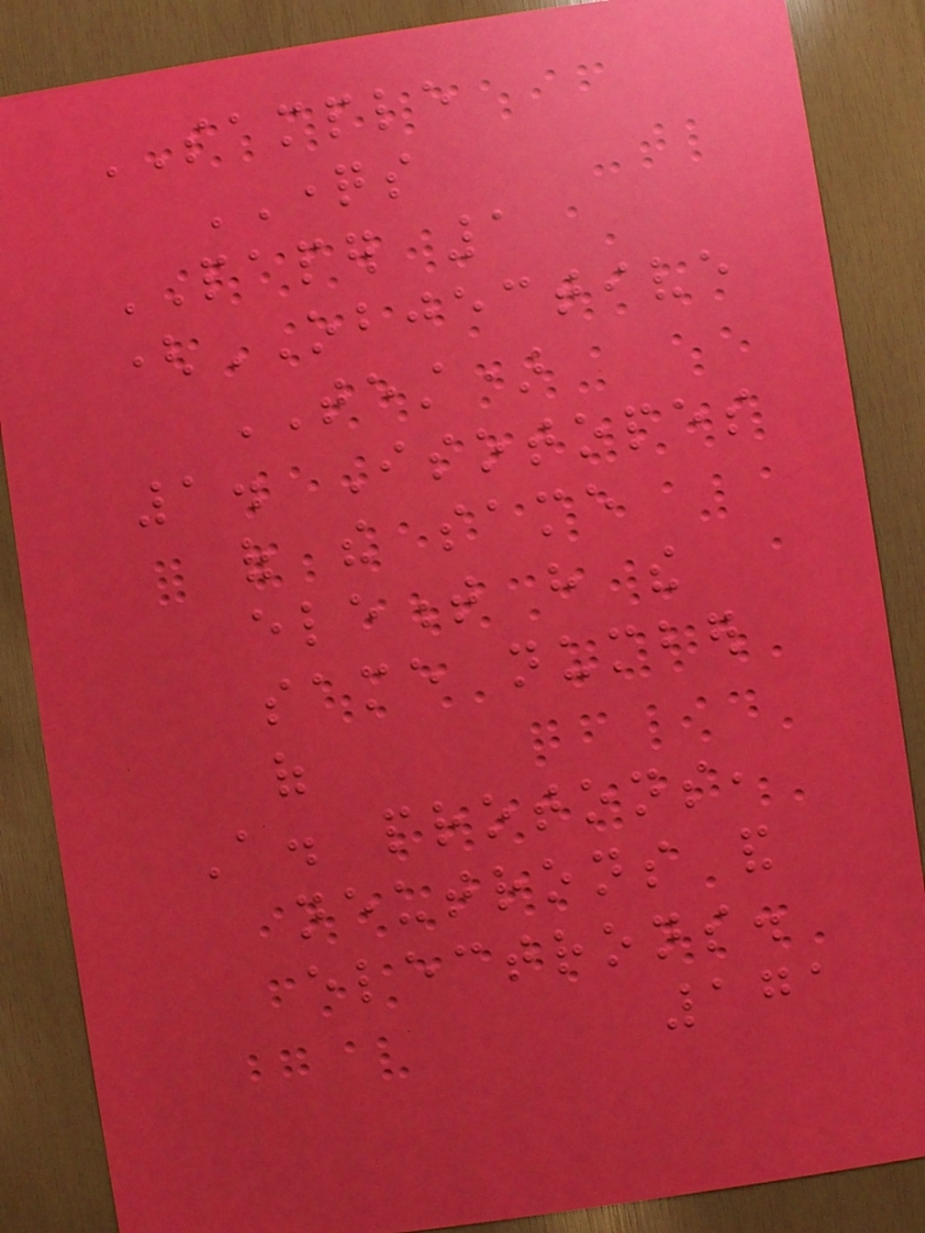SAMPLE
QUESTIONS
PAPER 1
(OBJECTIVE
TEST)
1. Isotopes
of the same
element have the
same number
of
A. protons,
neutrons and
electrons.
171
